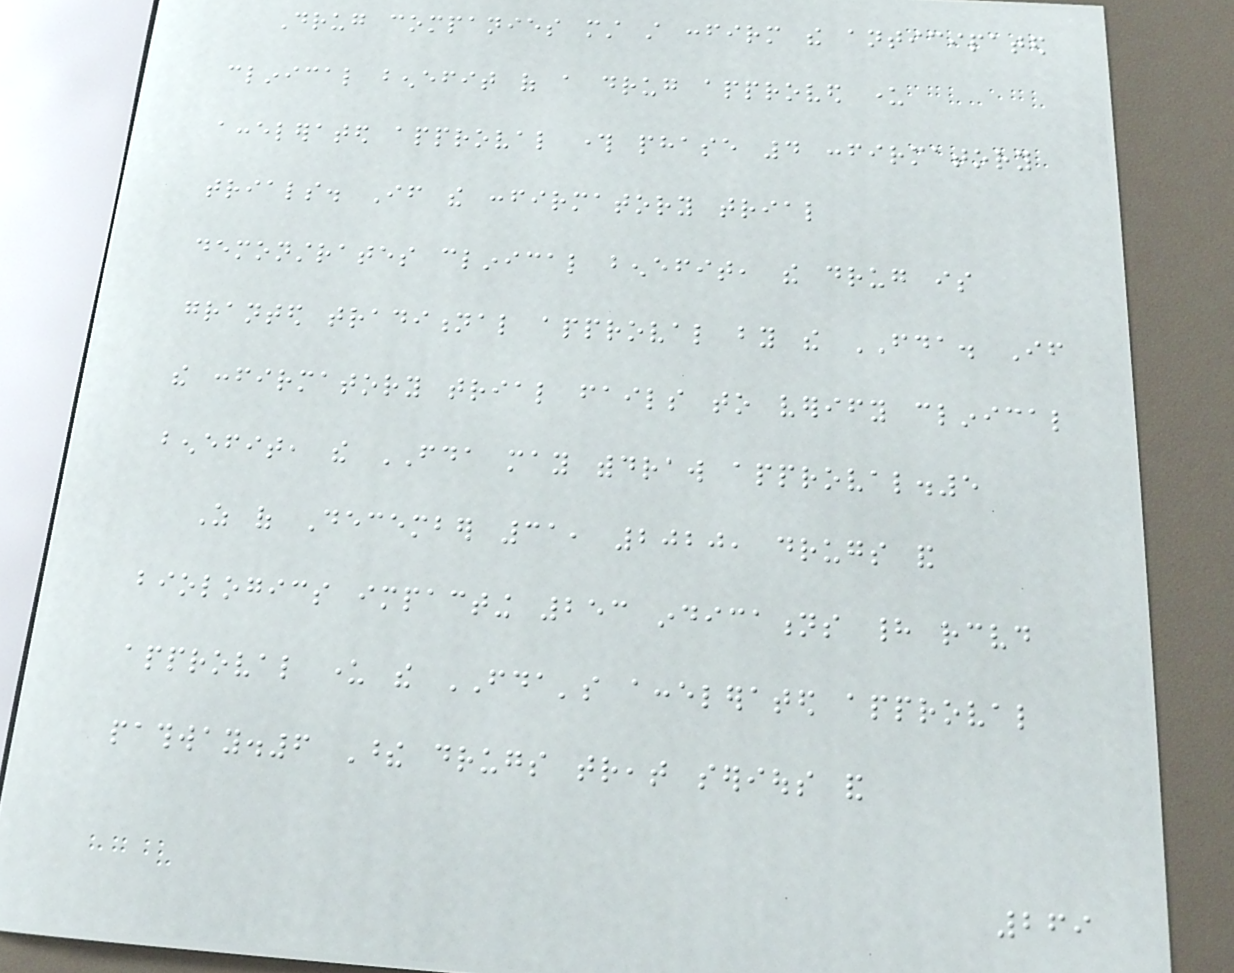Drug companies must still confirm the anticipated
clinical benefit of a drug approved under
accelerated approval through phase 4 confirmatory
trials. If the confirmatory trial
demonstrates clinical benefit, the drug is
granted traditional approval by the FDA. If
the confirmatory trial fails to verify clinical
benefit, the FDA may withdraw approval.5
As of December 31, 2020, drugs and
biologics impacting 253 indications had received
approval under the FDA's accelerated approval
pathway.6 These drugs treat serious and
269
